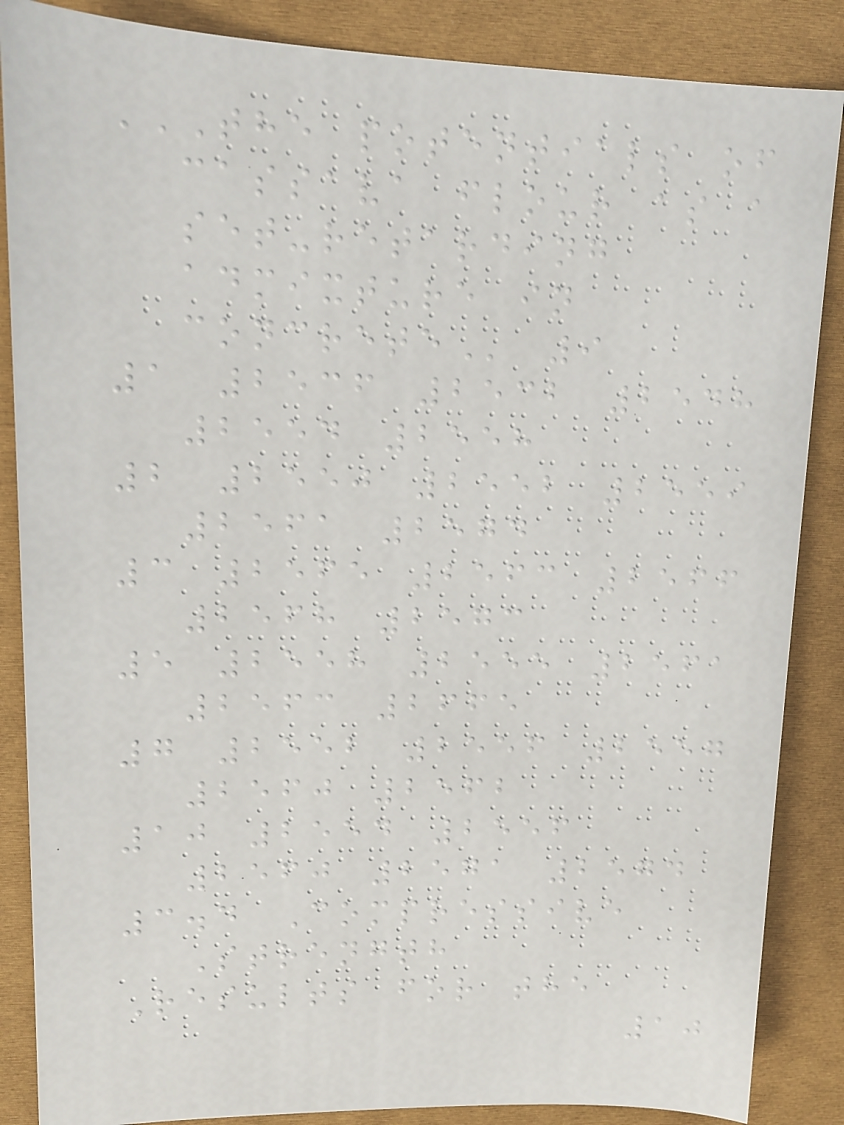THE POTENTIALS OF
CASSAVA FLOUR AS A
SET-RETARDING
ADMIXTURE IN
CONCRETE 9
1 2536 2532 2548
2554 2558
2 2550 2552 2559
2561 2574
3 2565 2563 2566
2568 2573
5 2558 2555 2561
2563 2665
7 2552 2556 2557
2560 2562
10 2554 2556
2560 2571 2574
3.4 Compressive
Strength
Results for the
10
